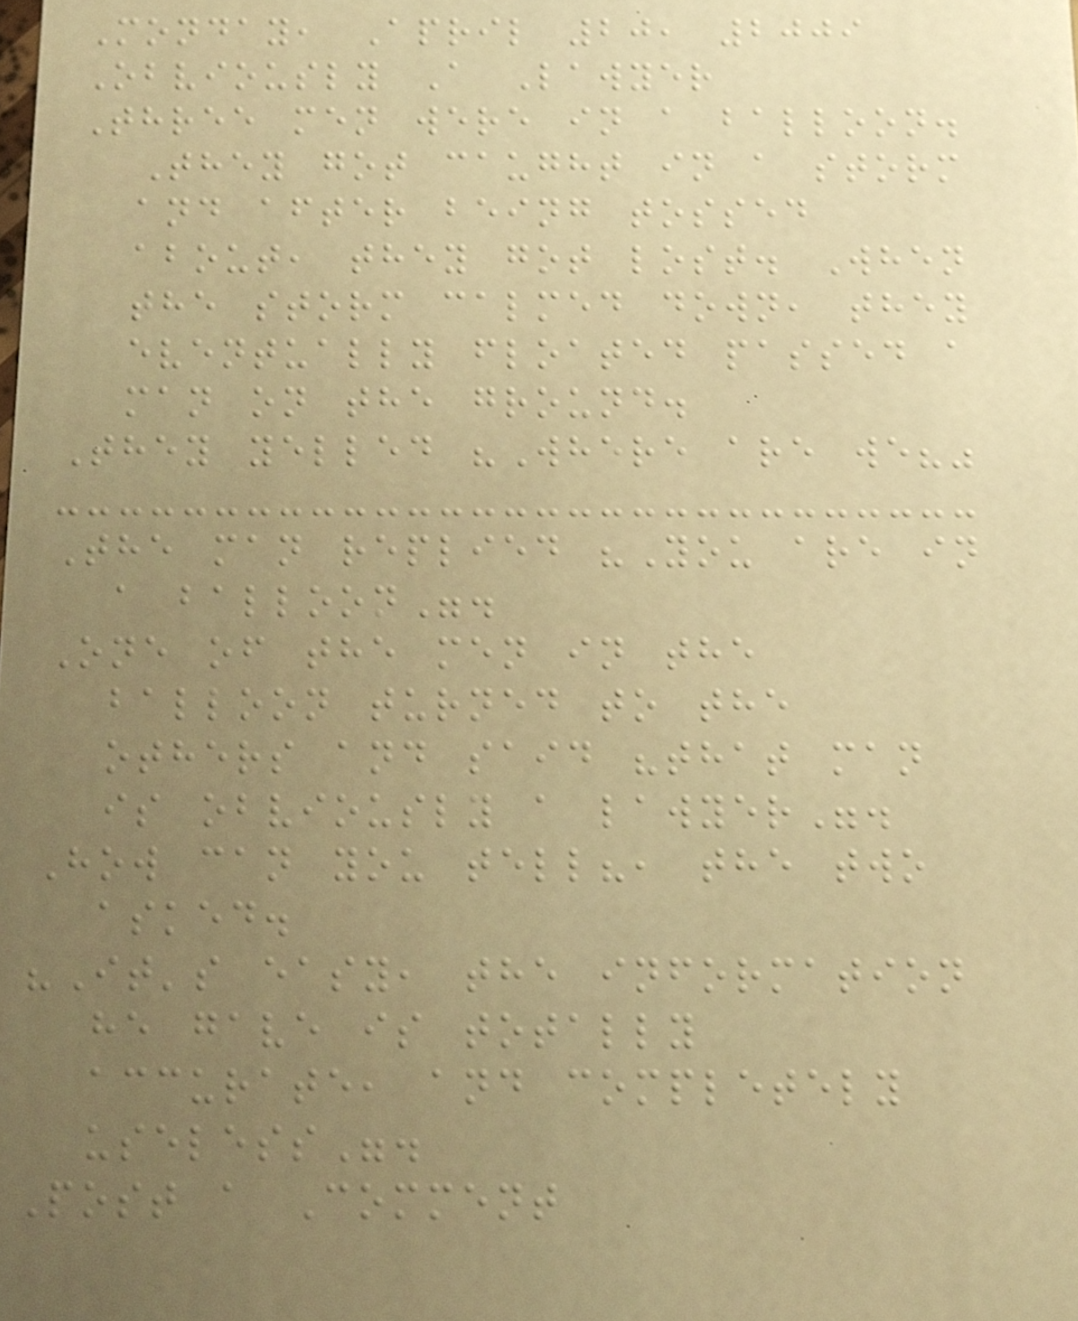Monday, April 20, 2009
Obviously A Lawyer
Three men were in a balloon.
They got caught in a storm
and after being tossed
about, they got lost. When
the storm calmed down, they
eventually floated passed a
man on the ground.
They yelled "Where are we?"
The man replied "You are in
a balloon".
One of the men in the
balloon turned to the
others and said "that man
is obviously a lawyer".
How can you tell?, the two
asked.
"It's easy, the information
he gave is totally
accurate, and completely
useless".
Post a Comment
